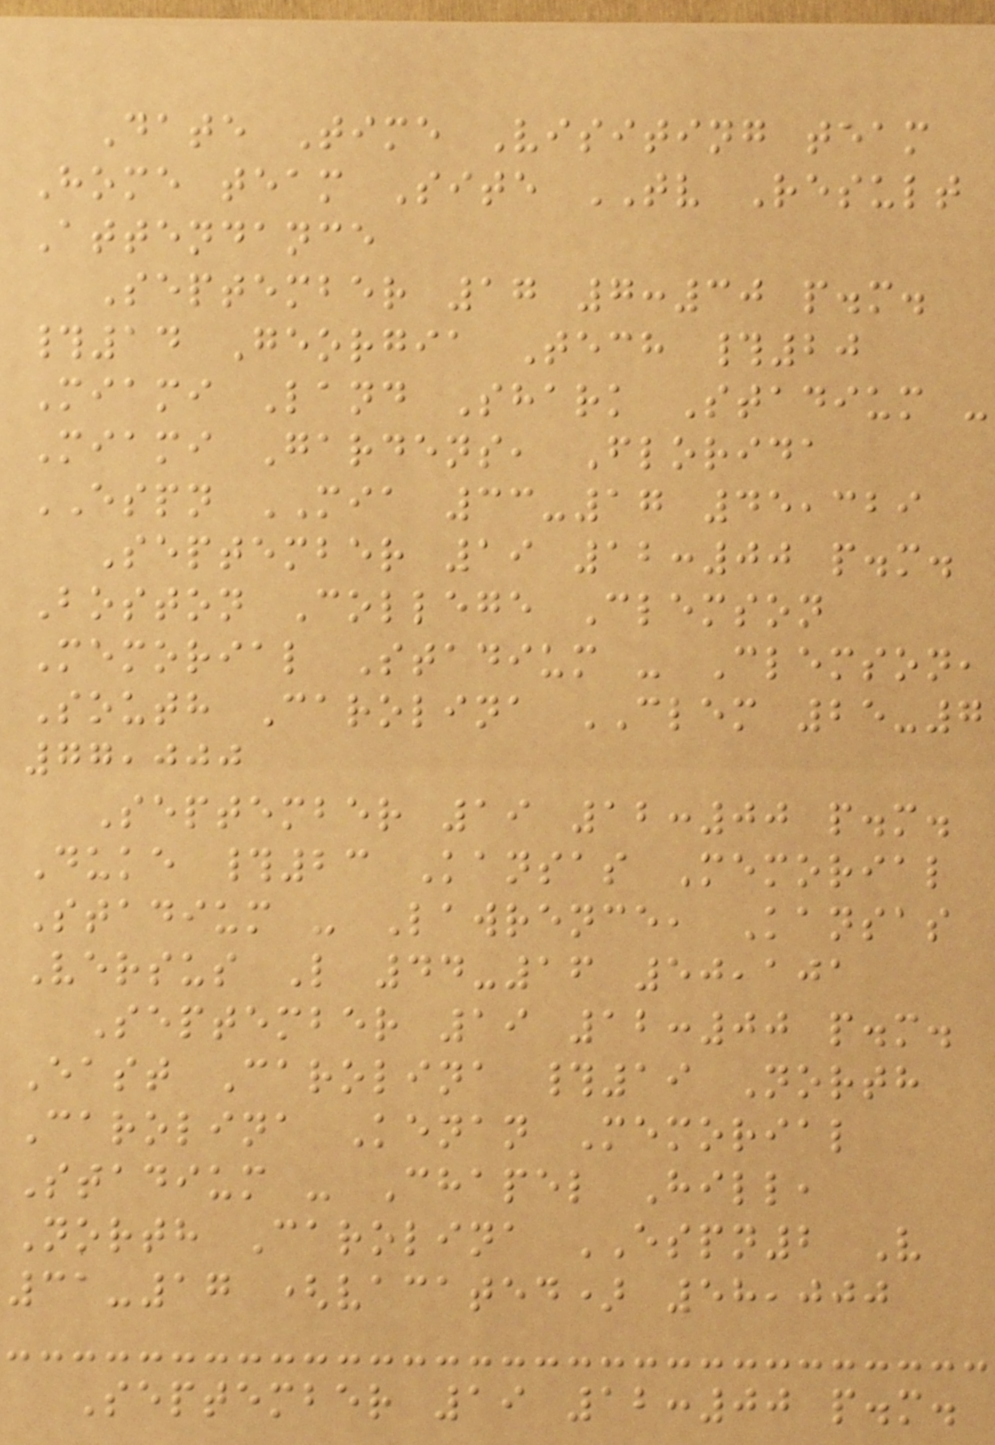Date Time Visiting team
Home team Site TV Result
Attendance
September 17 7:30 p.m.
#14 Georgia Tech #20
Miami Land Shark Stadium -
Miami Gardens, Florida
ESPN MIA 33-17 45,329
September 19 12:00 p.m.
Boston College Clemson
Memorial Stadium - Clemson,
South Carolina CLEM 25-7
77,000
September 19 12:00 p.m.
Duke #23 Kansas Memorial
Stadium - Lawrence, Kansas
Versus L 44-16 50,101
September 19 12:00 p.m.
East Carolina #19 North
Carolina Kenan Memorial
Stadium - Chapel Hill,
North Carolina ESPN2 V
31-17 (vacated) 58,000
September 19 12:00 p.m.
